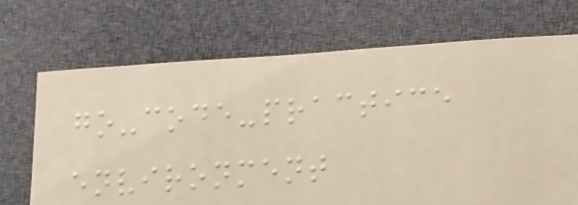go-code-practice
environment
